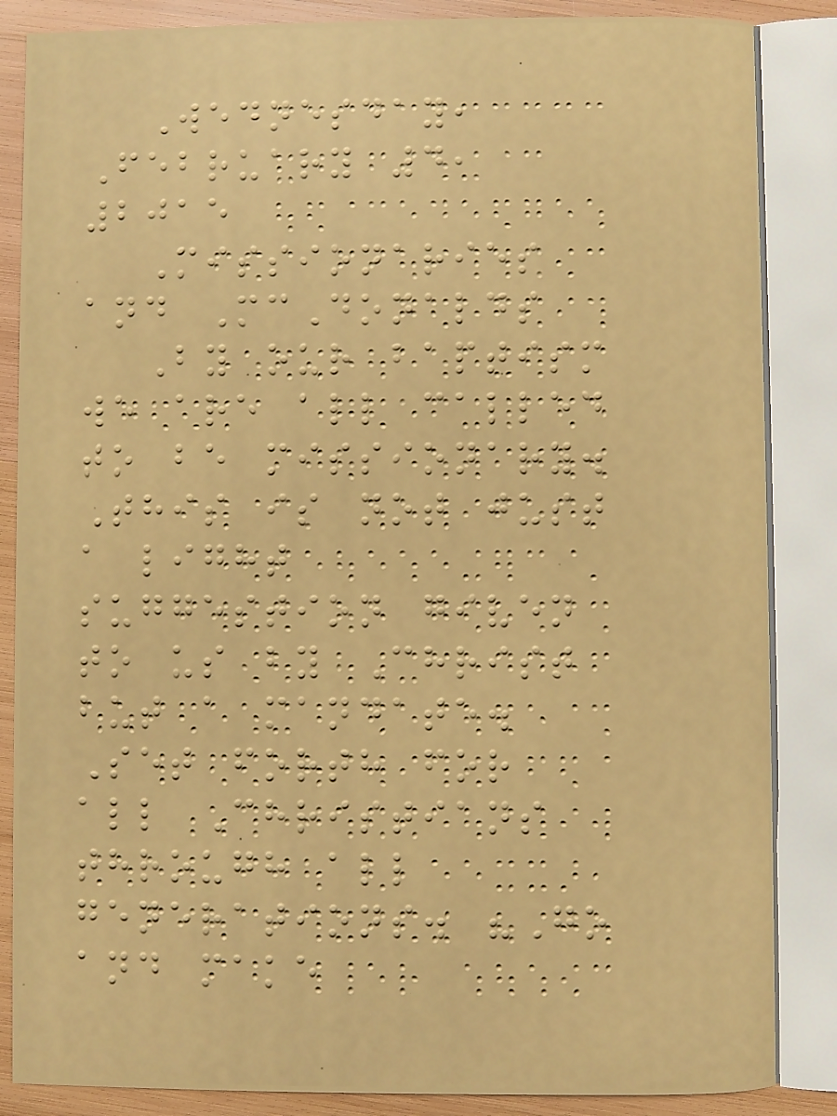Wednesday,
February 4,
2015
Missionaries
and McDonalds
By our baptism
we are all called
to be missionary.
This is not just
a light
suggestion given
to us by Christ
but a mandate.
Set forth for
all Christians
through all
generations. "Go
and make
